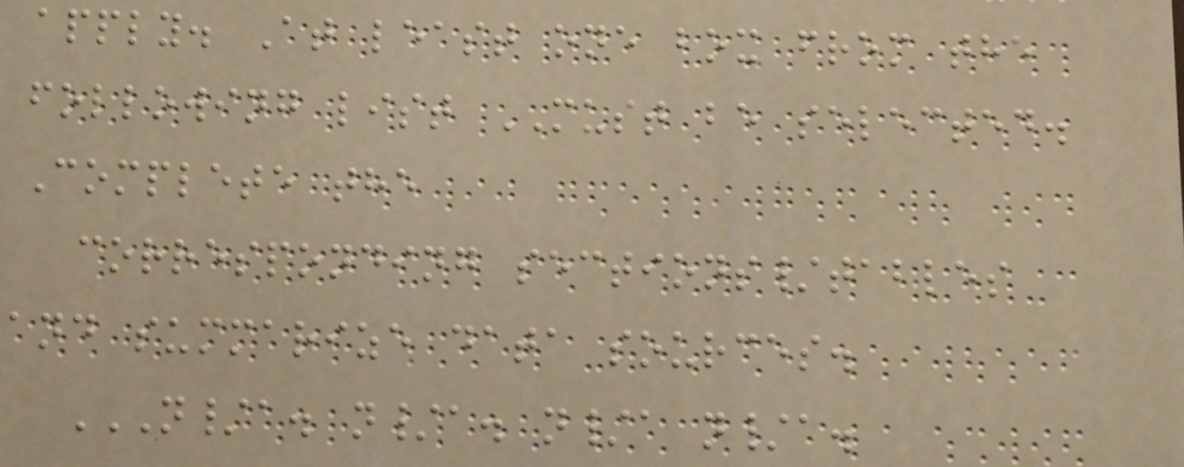apply. At least one box from the
following list MUST be selected.
Complete the
corresponding sections/tables
and summarize data sources.
N/A. N/A. N/A N/A.
